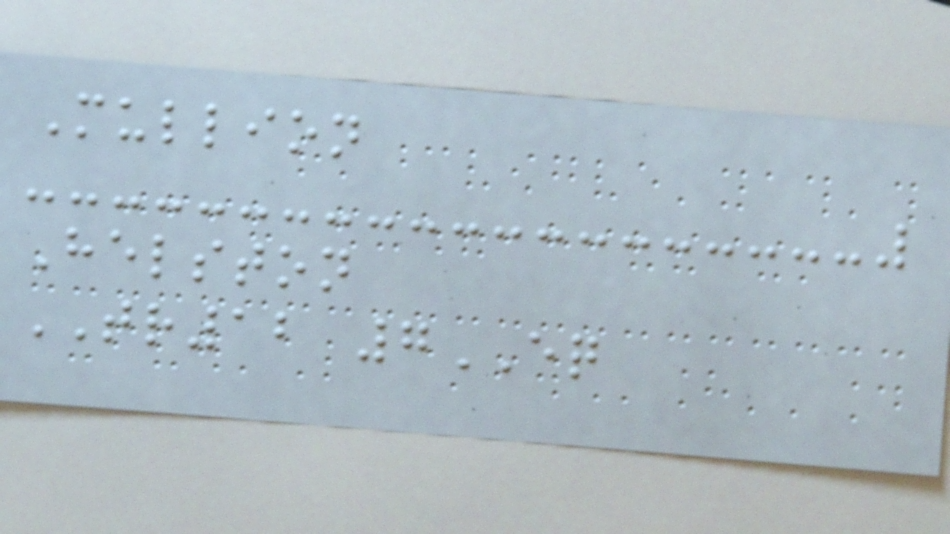Mullion
Helston
TR12 7EQ
